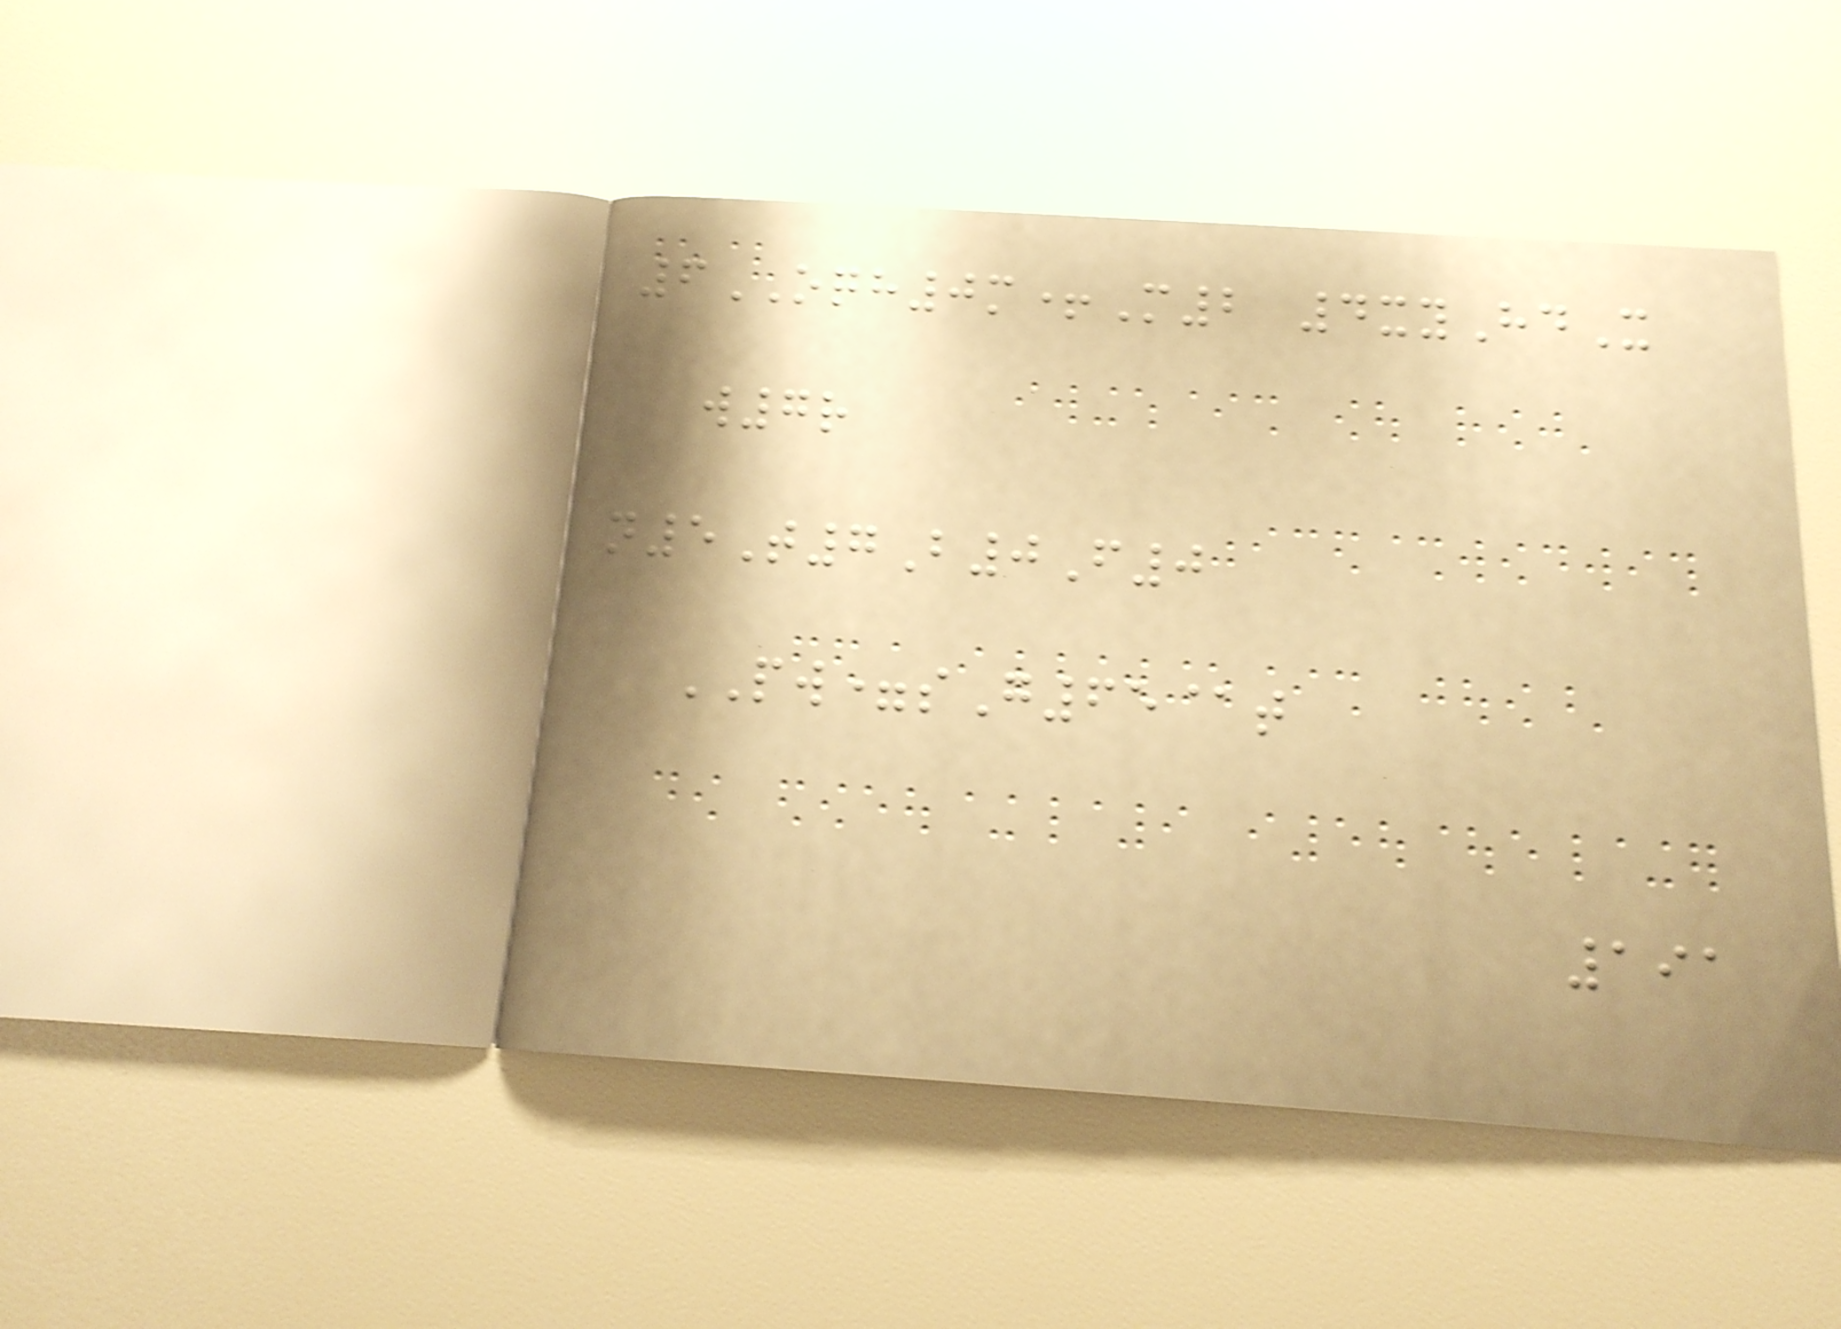6OQH0m+M2 4xyHdX
w7r
n5T7B0F0
PW=sG65@t
191
